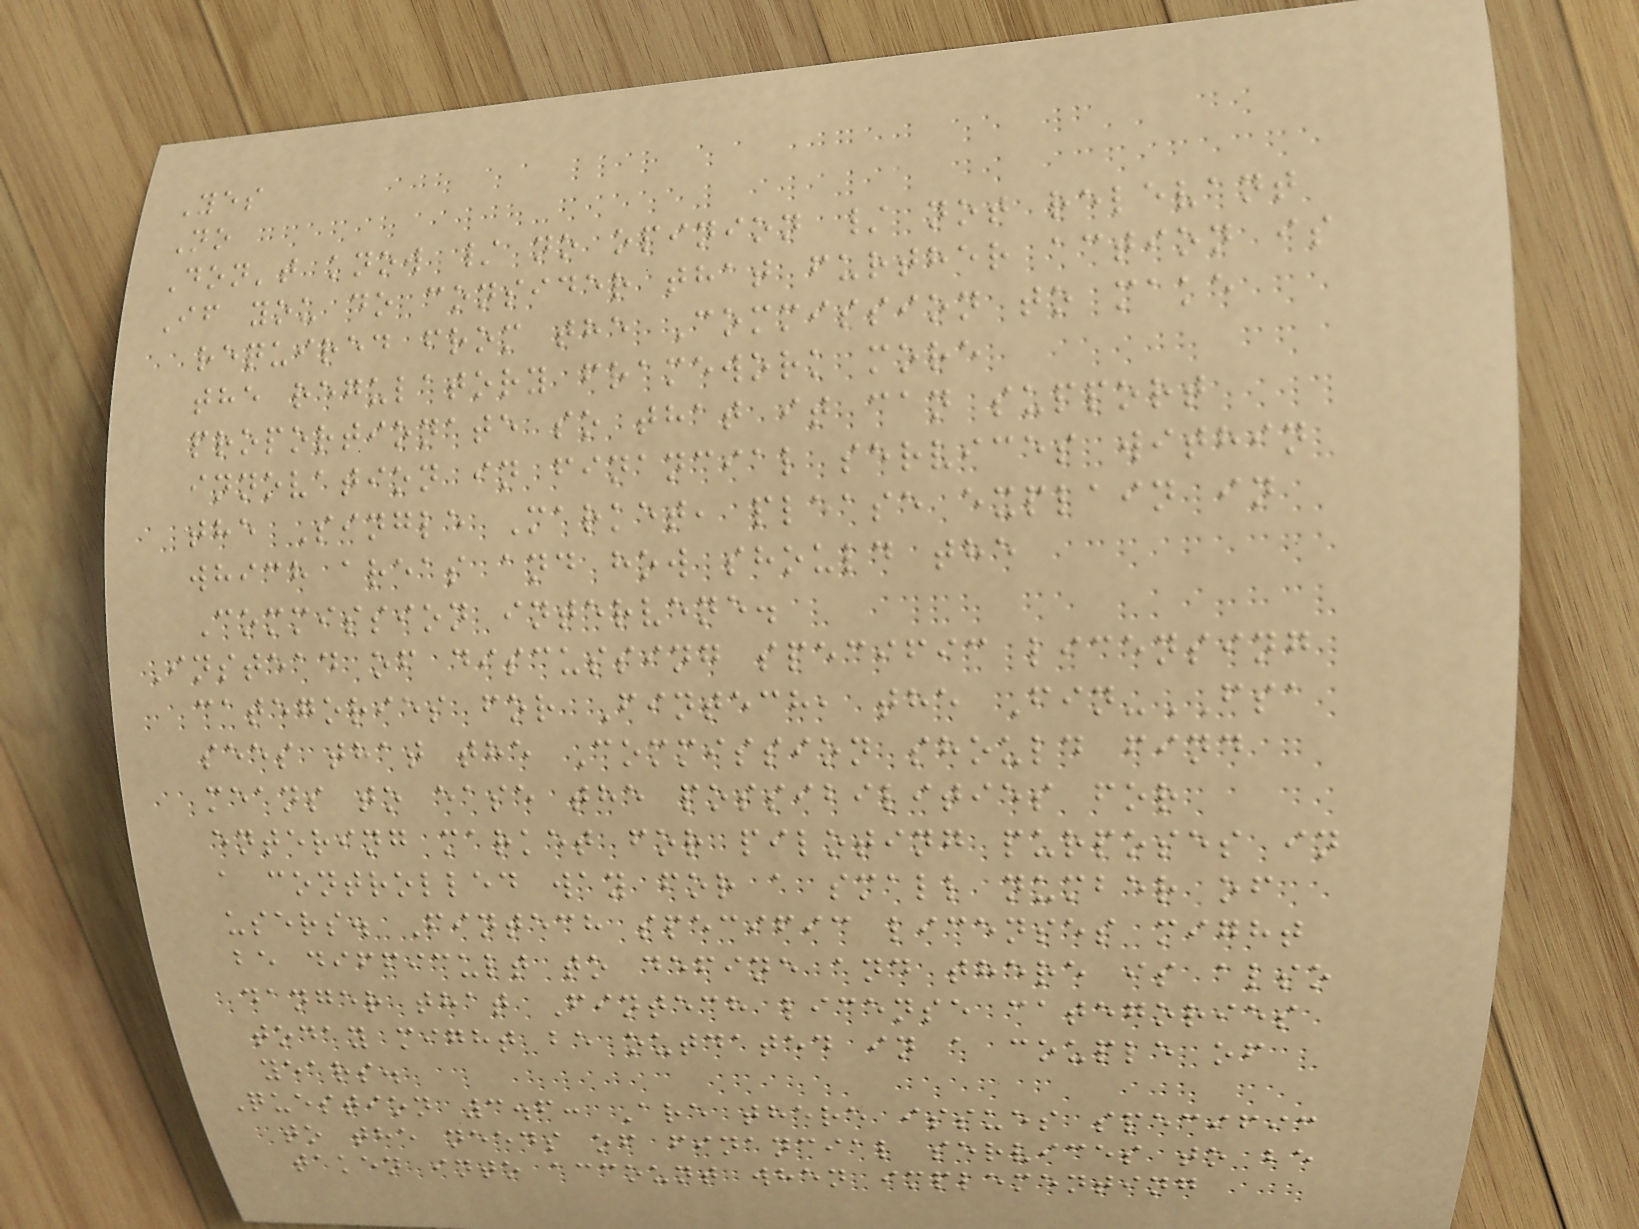Yes
No
Don't know / no opinion / not relevant
If you do consider that further action is
required from the Commission to make
the regulatory framework more
proportionate so that it can support
innovation in financial services within
the Single Market, please explain in
which areas and how should the
Commission intervene.
Instead of discussing specific licensing
categories for Fintech, the Fin-FSA
sees that the Commission should find
means to ease the possibilities for
entering market for piloting purposes in
a controlled way for a small number of
users. Fintech specific licenses might
be difficult to define and there is also
danger that Fintech license categories
today might be outdated in a couple of
years.
Question 3.6: Are there issues specific
to the needs of financial services to be
taken into account when implementing
